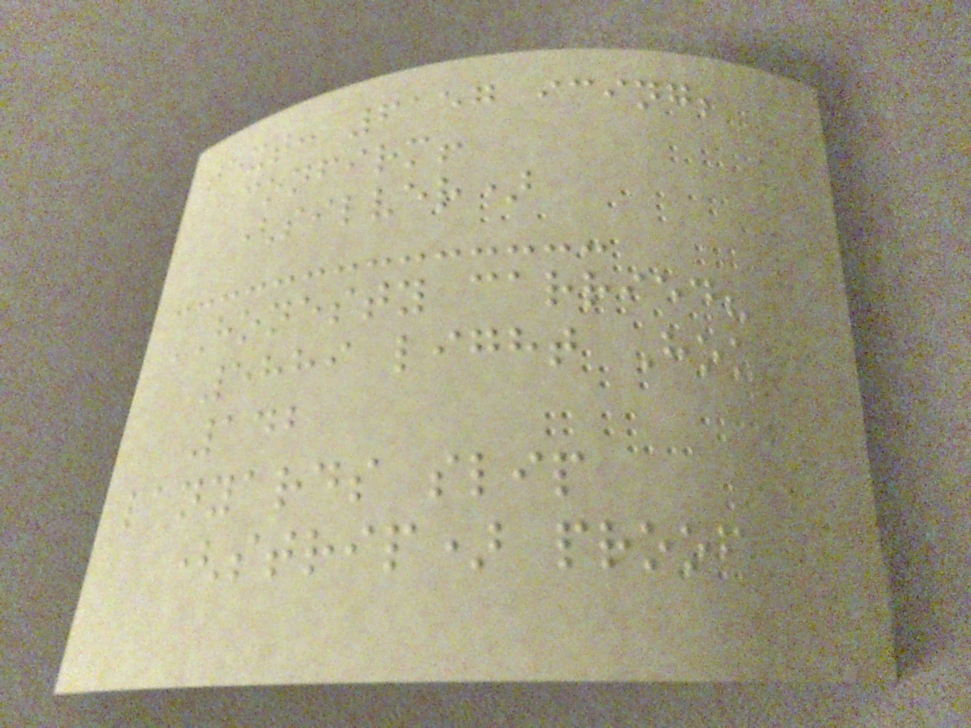text: 6157 icing;
confirm!
(silver)
HONESTY carried?
5889 light Hours
142
lanyards slip
(strip) proof
